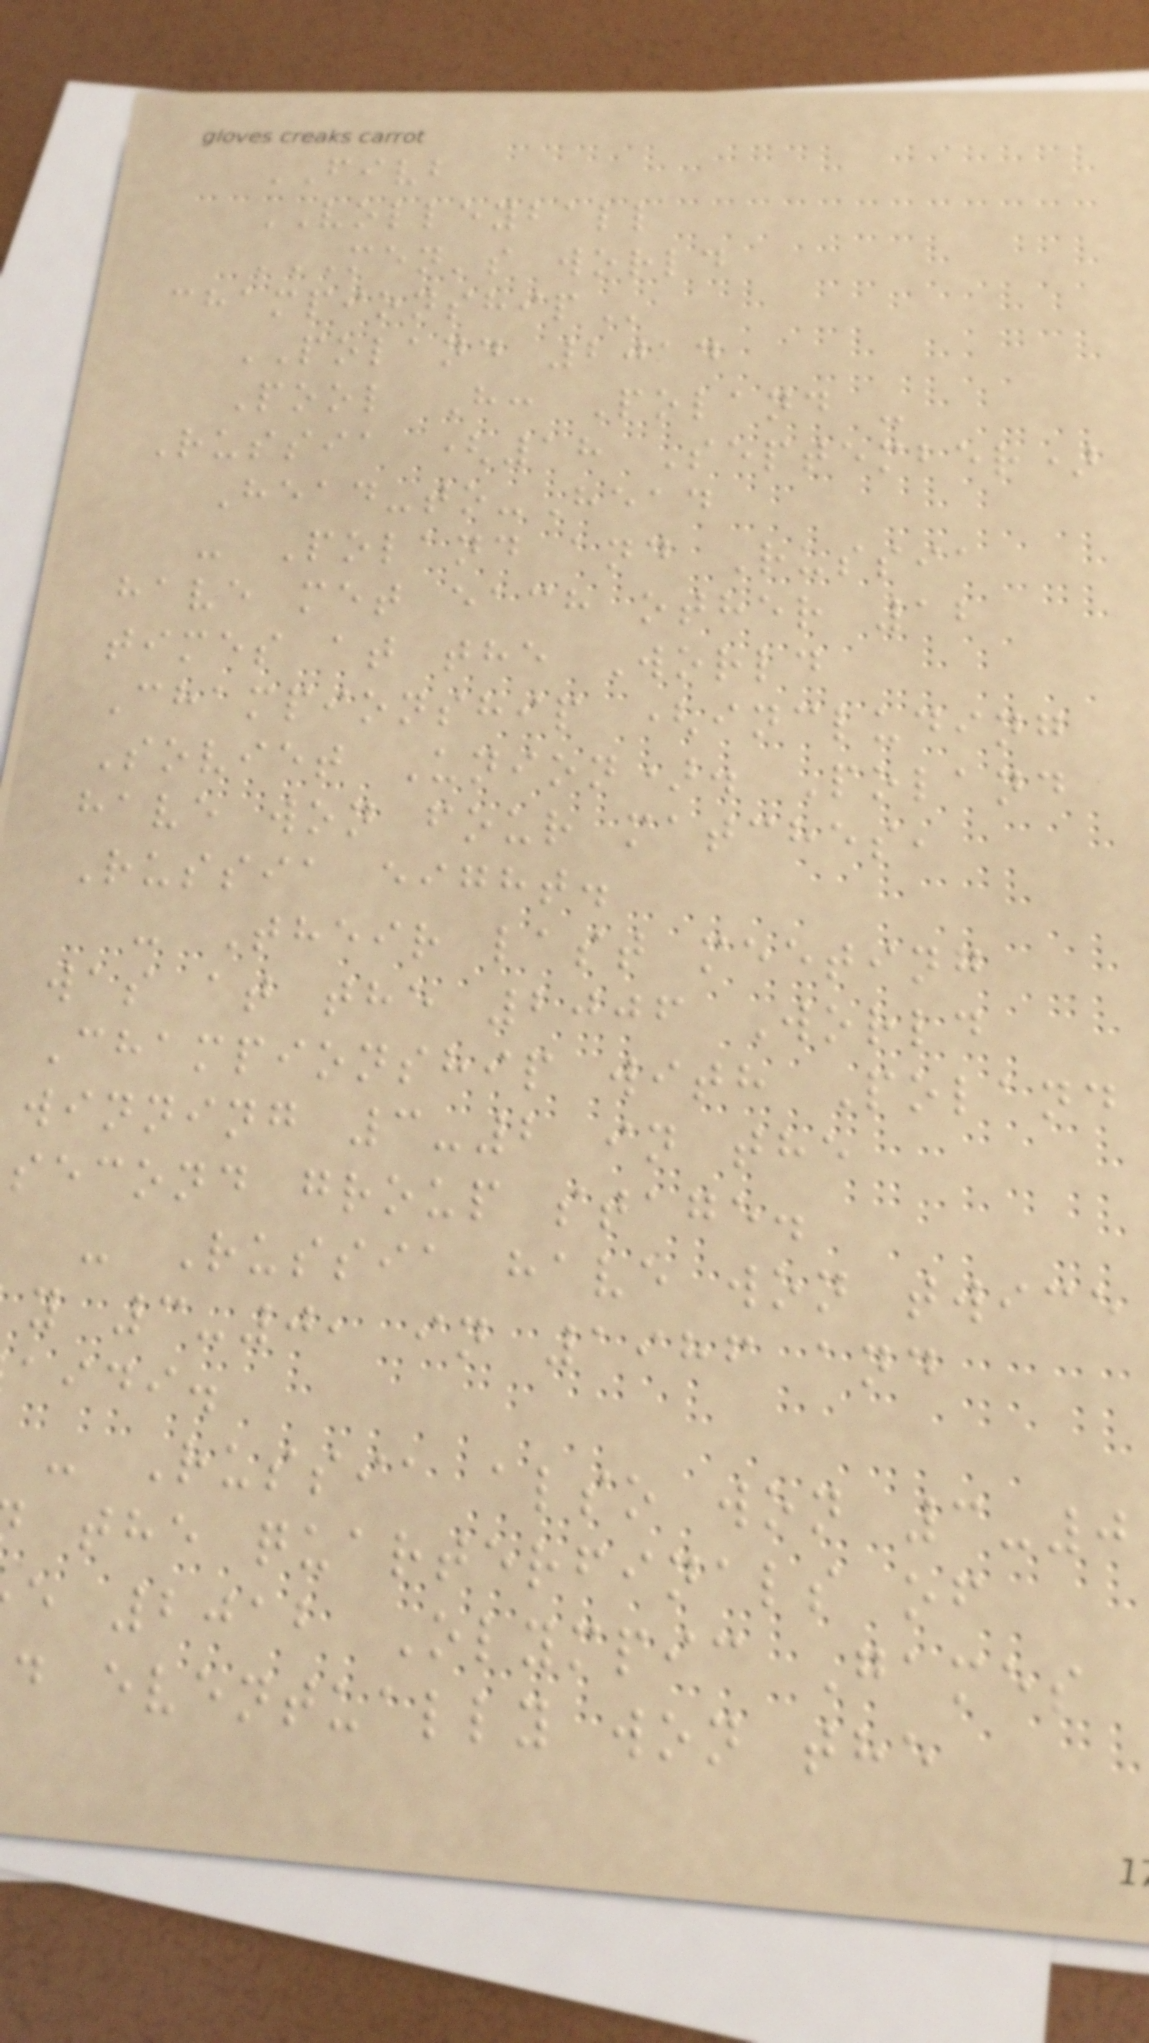FIVB
VOLLEYBALL
MEN'S WORLD
POLAND 2014
Pool H: Poland -
Russia (18 September)
Head-to-Head
- Poland and Russia
have met each other 12
times at the World
Championship (including
Soviet Union). Poland
have won four matches,
Russia eight.
- Their last meeting
was at the 2006 World
Championship with Poland
winning 3-2 in the
second group stage.
- Russia have won twice
y 3-0, in 1986 and
aidi.
- Russia also won 3-0
the quarterfinals of
e 2012 Olympic Games
d eventually won the
